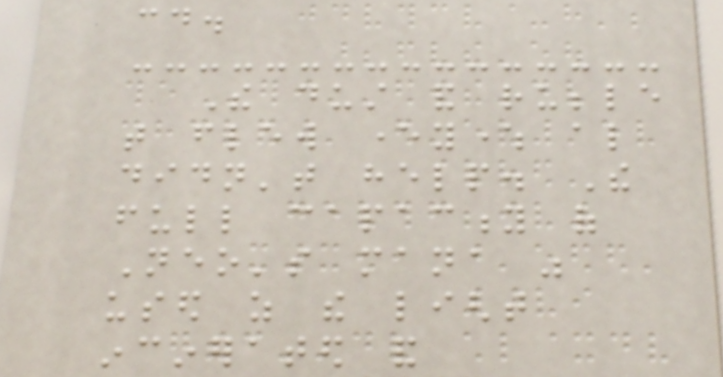could.
The dust and rubble
that flew everywhere also
didn't help. The
full capacity of
Neo's mana was
used as the light
incinerated and
